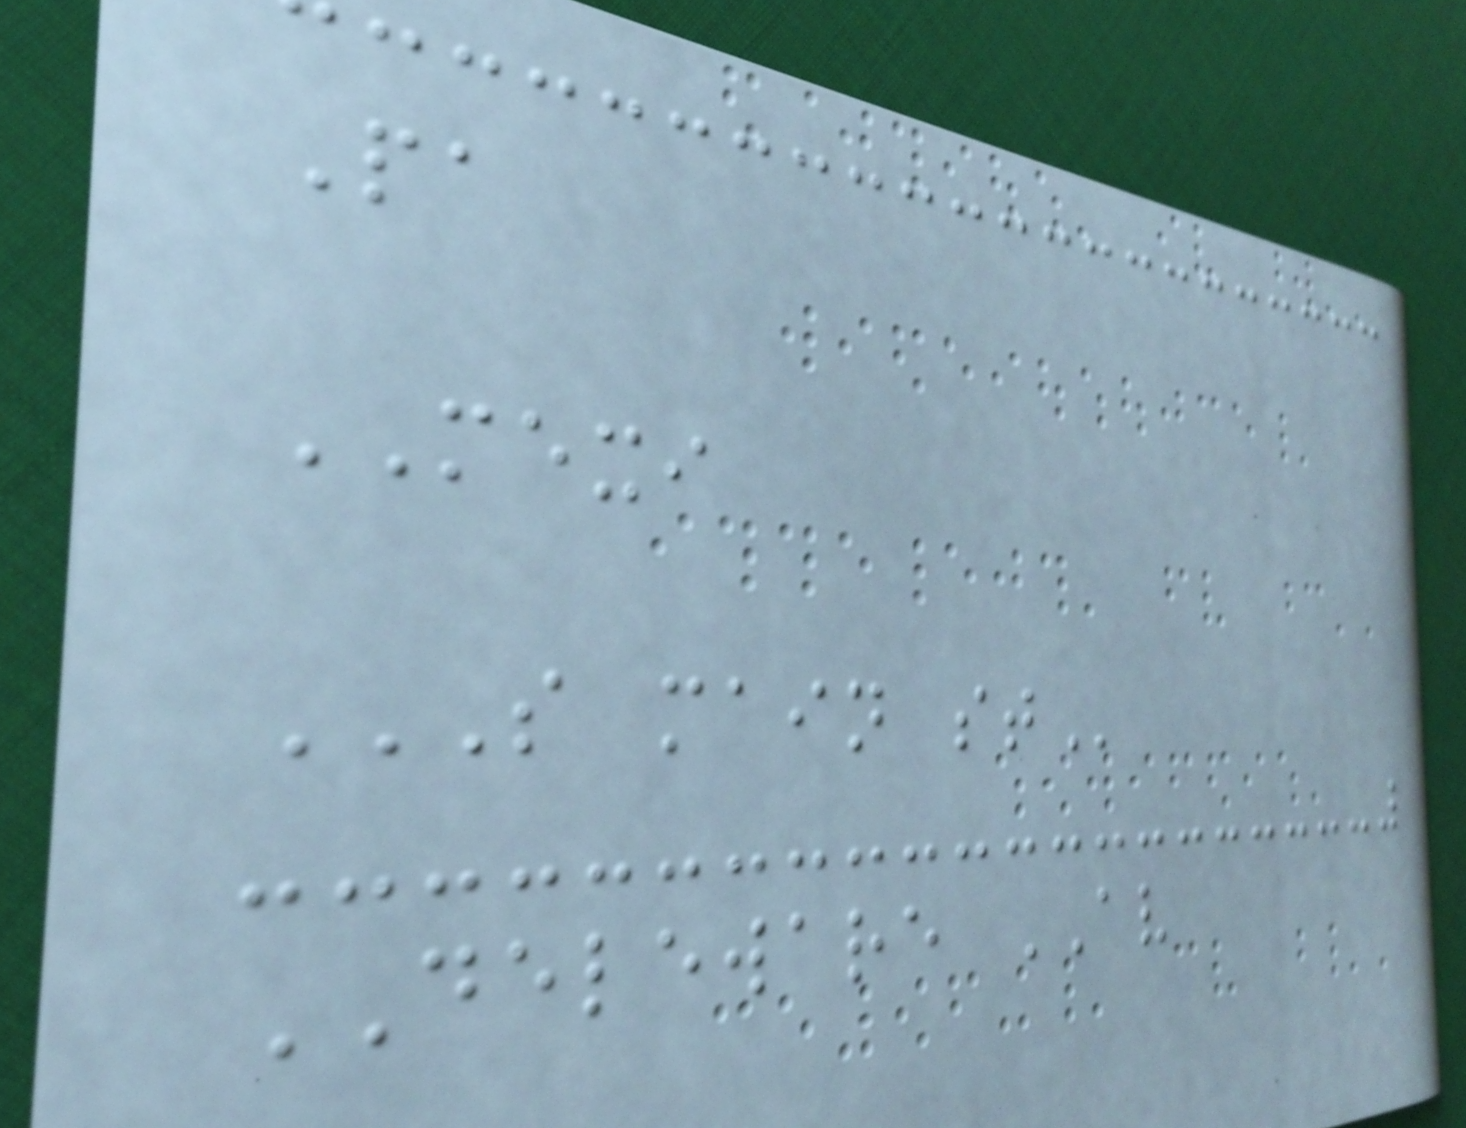Pa
MEXI
S MAIN ST
DELEWARE AV
